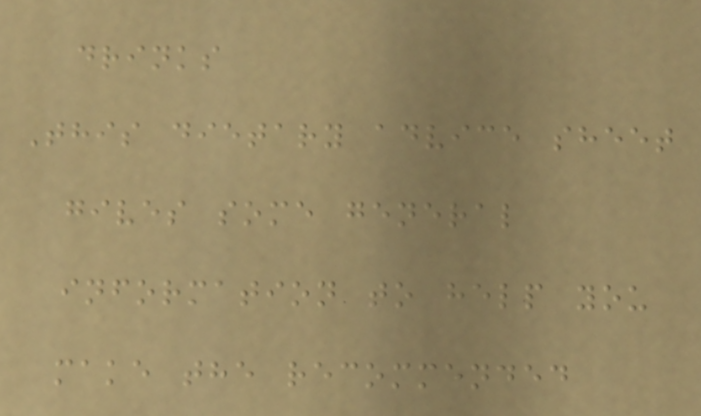drinks
This dietary advice sheet
gives some general
information to help you
make the recommended
